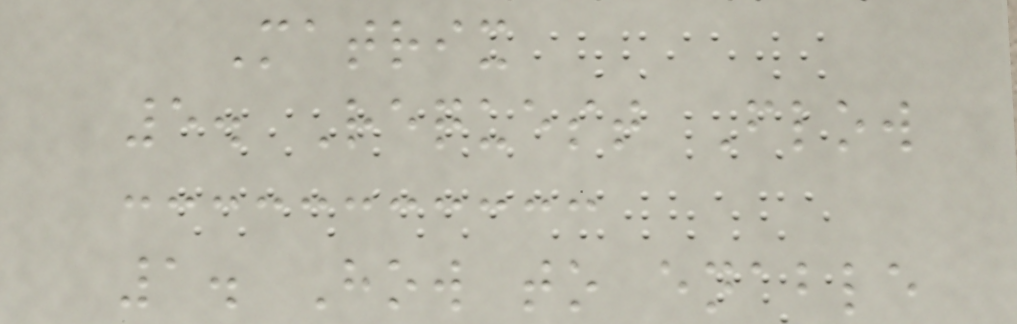Matrix
5. Request Flow
1. How to enable
